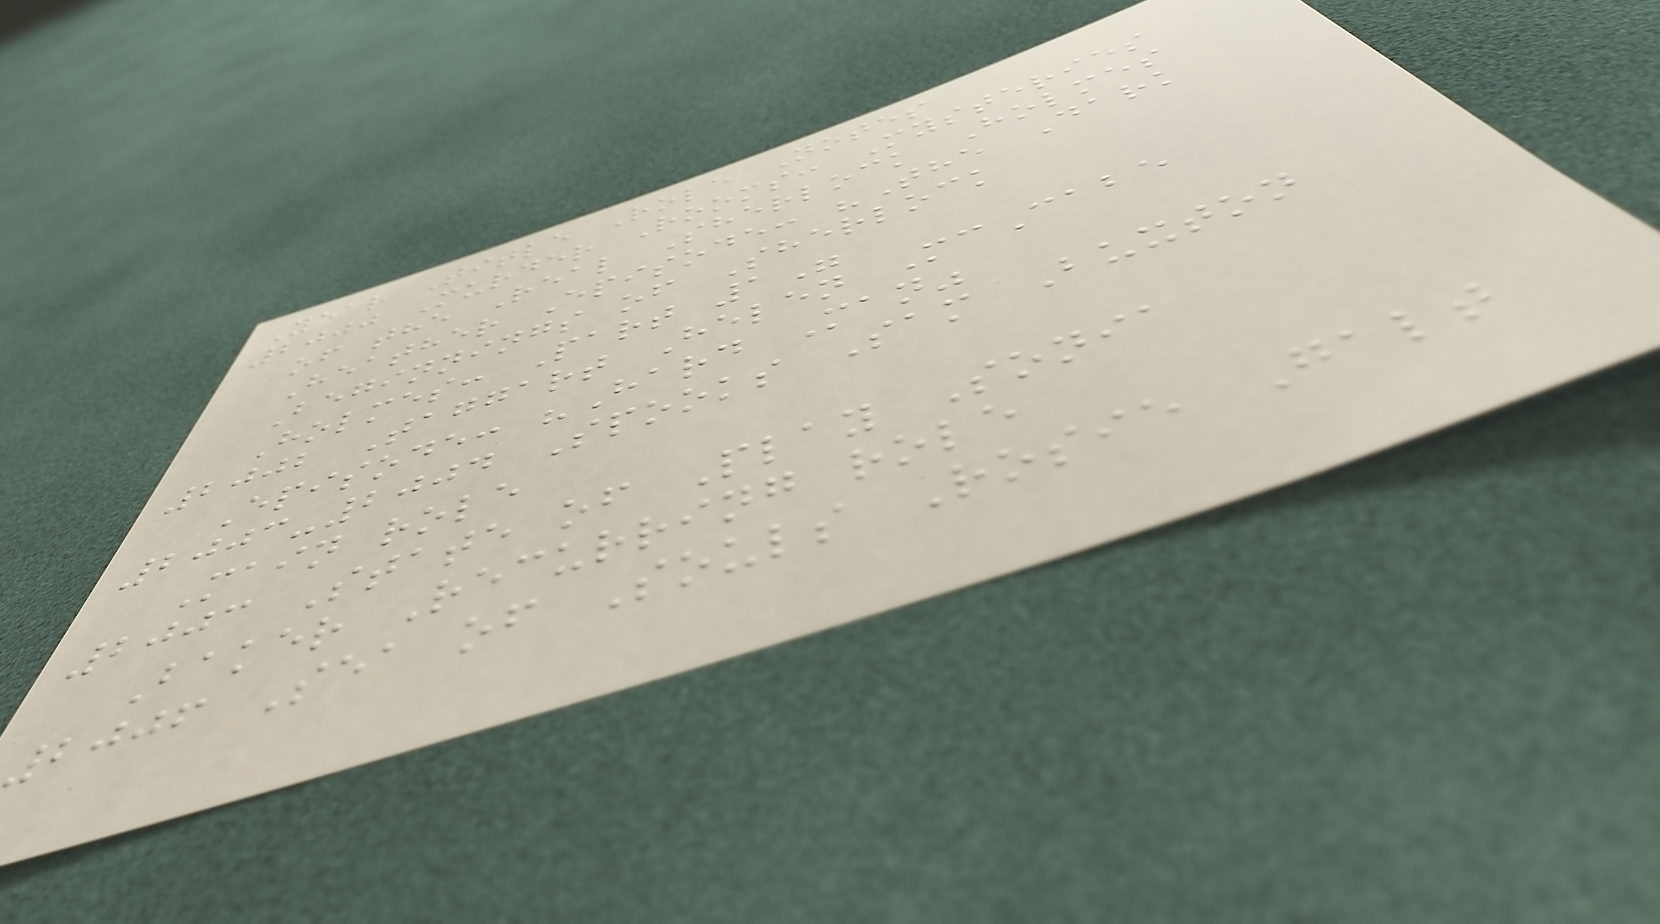Year Title Role Notes
2000 Murder Rooms: Mysteries
of the Real Sherlock Holmes
Heather Episode: "The Dark
Beginnings of Sherlock
Holmes: Part 1"
2002 Taggart Helen McCabe
Episode: "Hard Man"
2003-2004 Spooks Sam Buxton
Main role
2003 State of Play Sonia
Baker Recurring role
2006 Sea of Souls Rosie Galt
